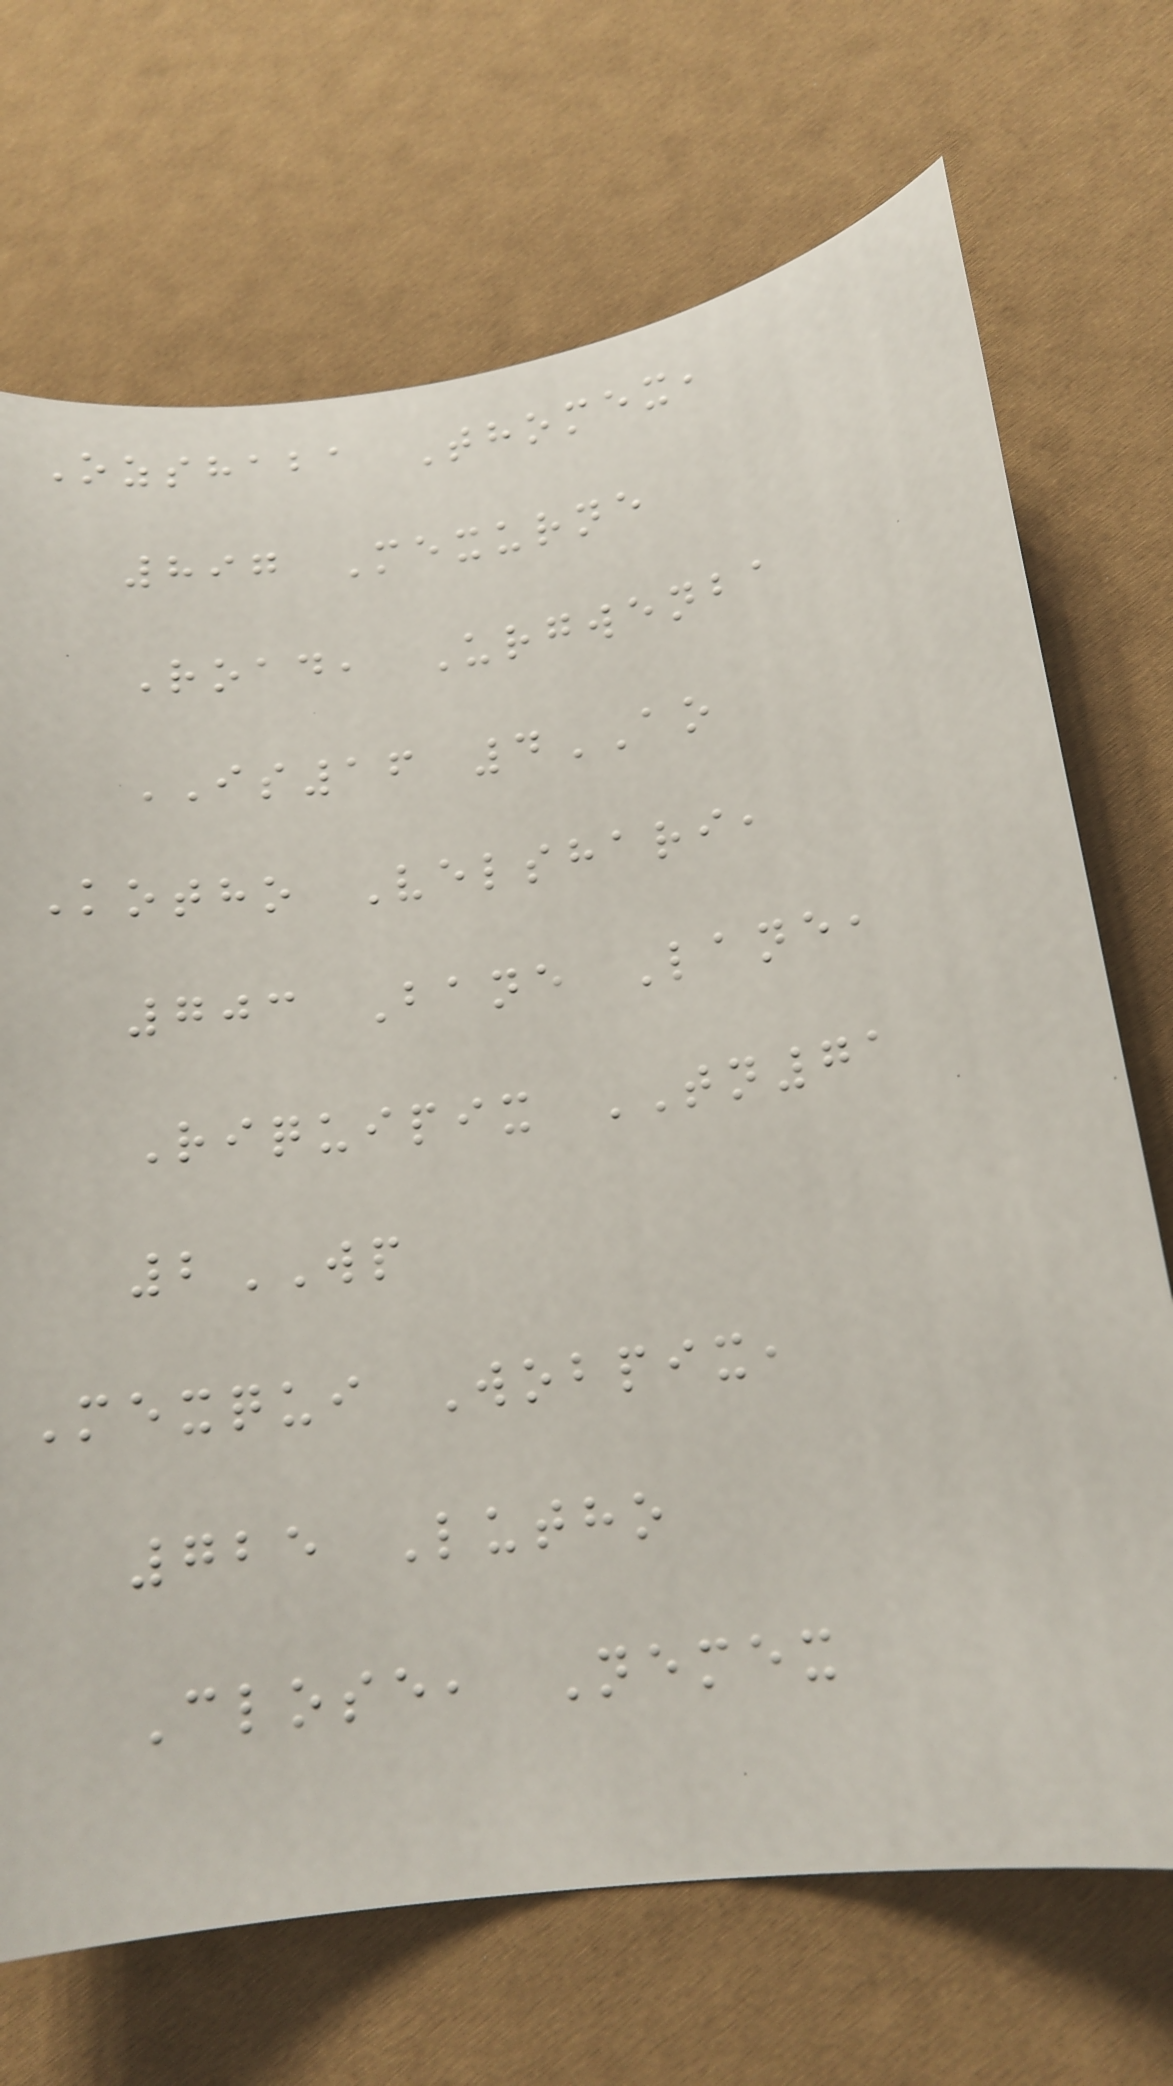Ozshaba Thomex,
897 Mexurne
Road, Urgwenba
IS16 4AO
Kotho Velshari,
703 Bane Lane,
Riquipix TN71
2WP
Mexqui Wobpix,
725 Lutho
Close, Nemex
